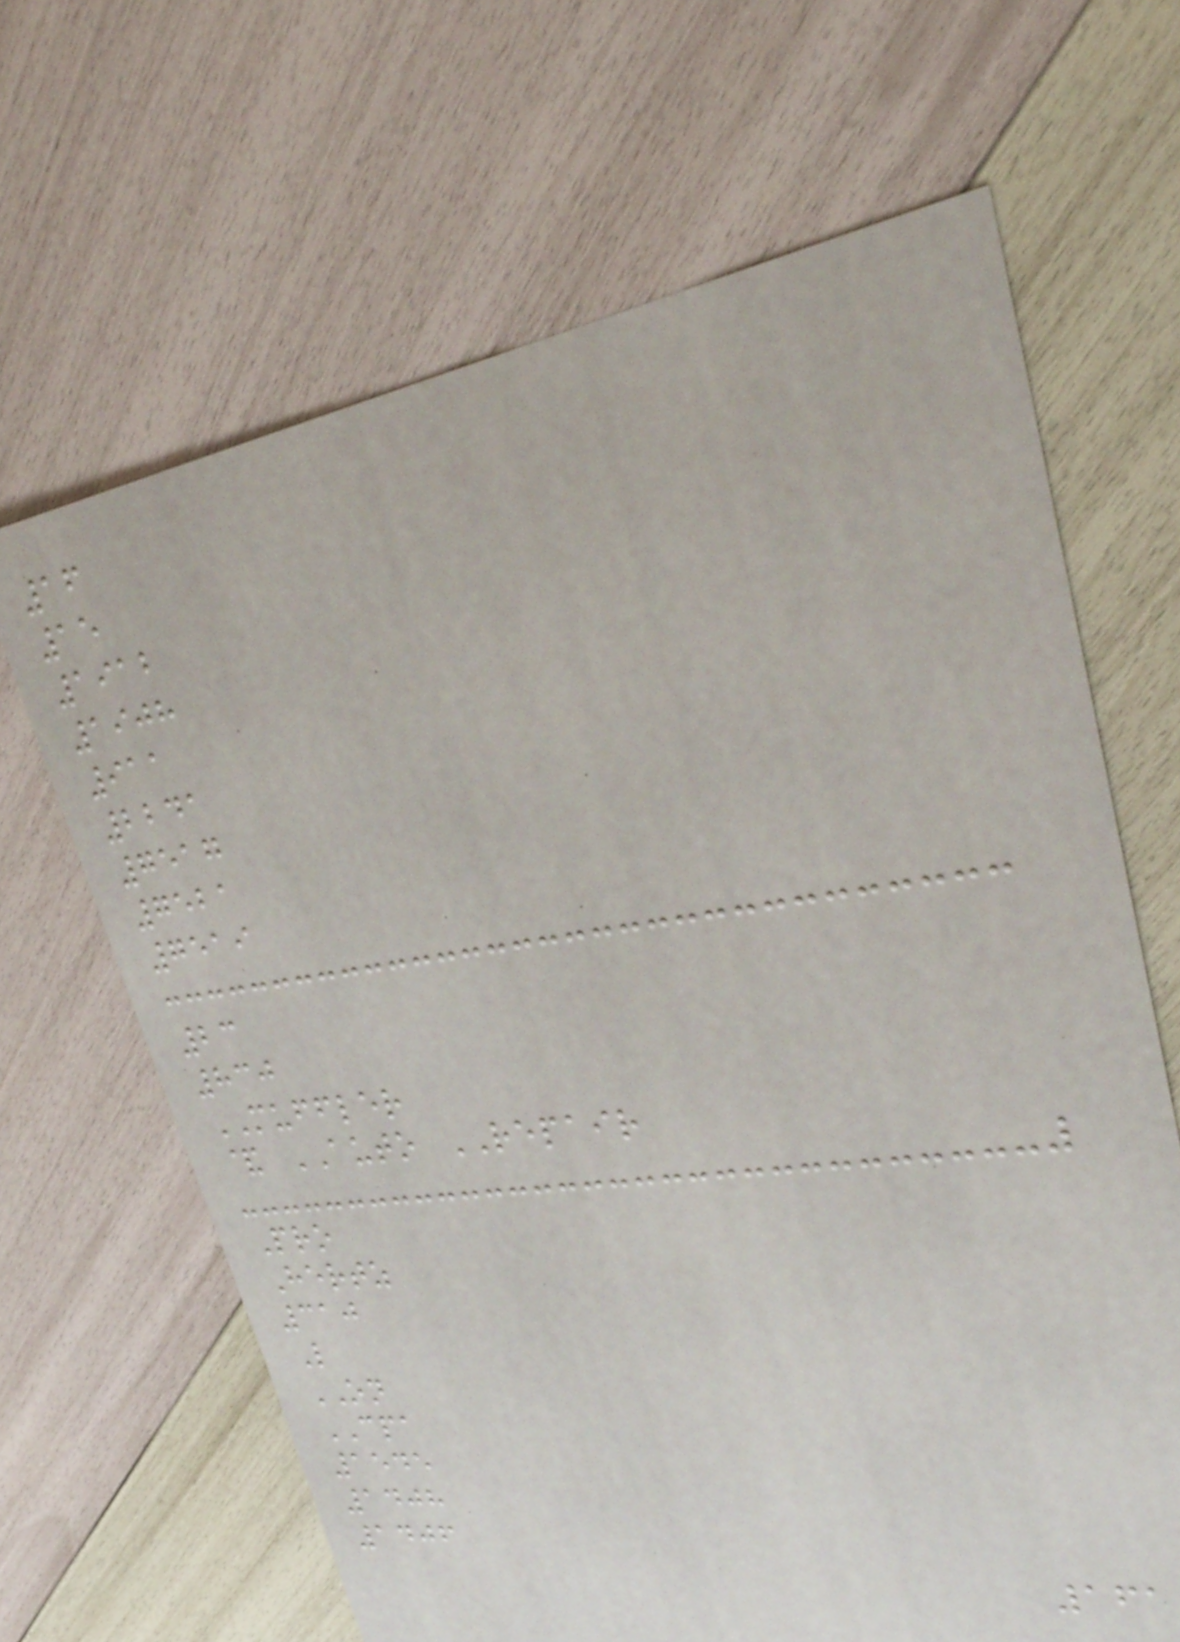16
15
1912
1908
911
2241
7517
7521
7519
23
830
MUFFLER
& AUTO REPAIR
Pro
Hertz
310
L
ON
CPA
1545
1408
1406
161
